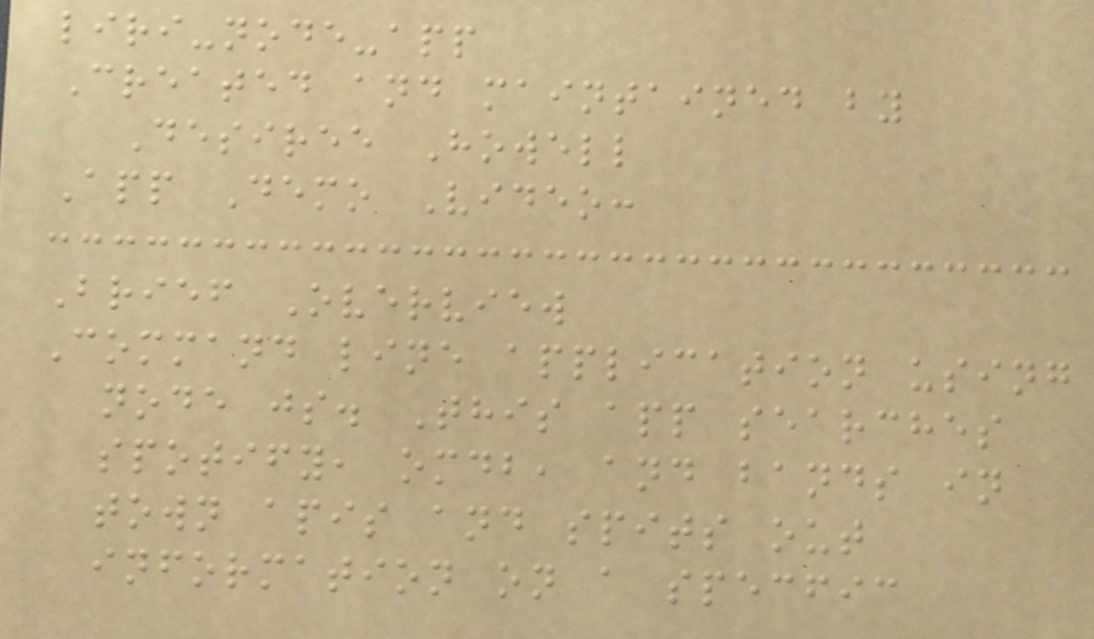liri-node-app
Created and maintained by
Desiree Howell
App Demo Video:
Brief Overview
Command line application using
node js. This app searches
spotify, omdb, and bands in
town apis and spits out
information on a specfic
